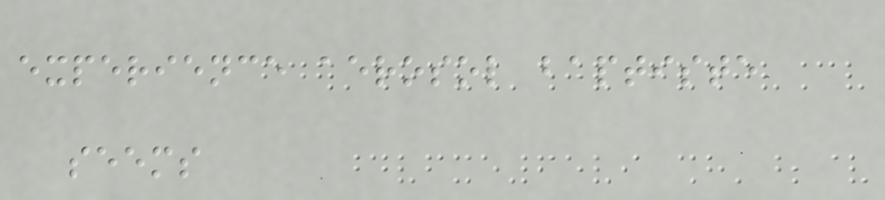experience aerosol baptiste
seems
